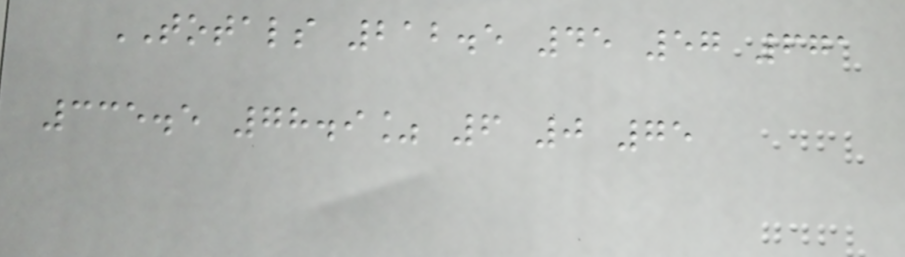TOTALS 212.5 45 57 671
335.5 78.9% 6 0 75
